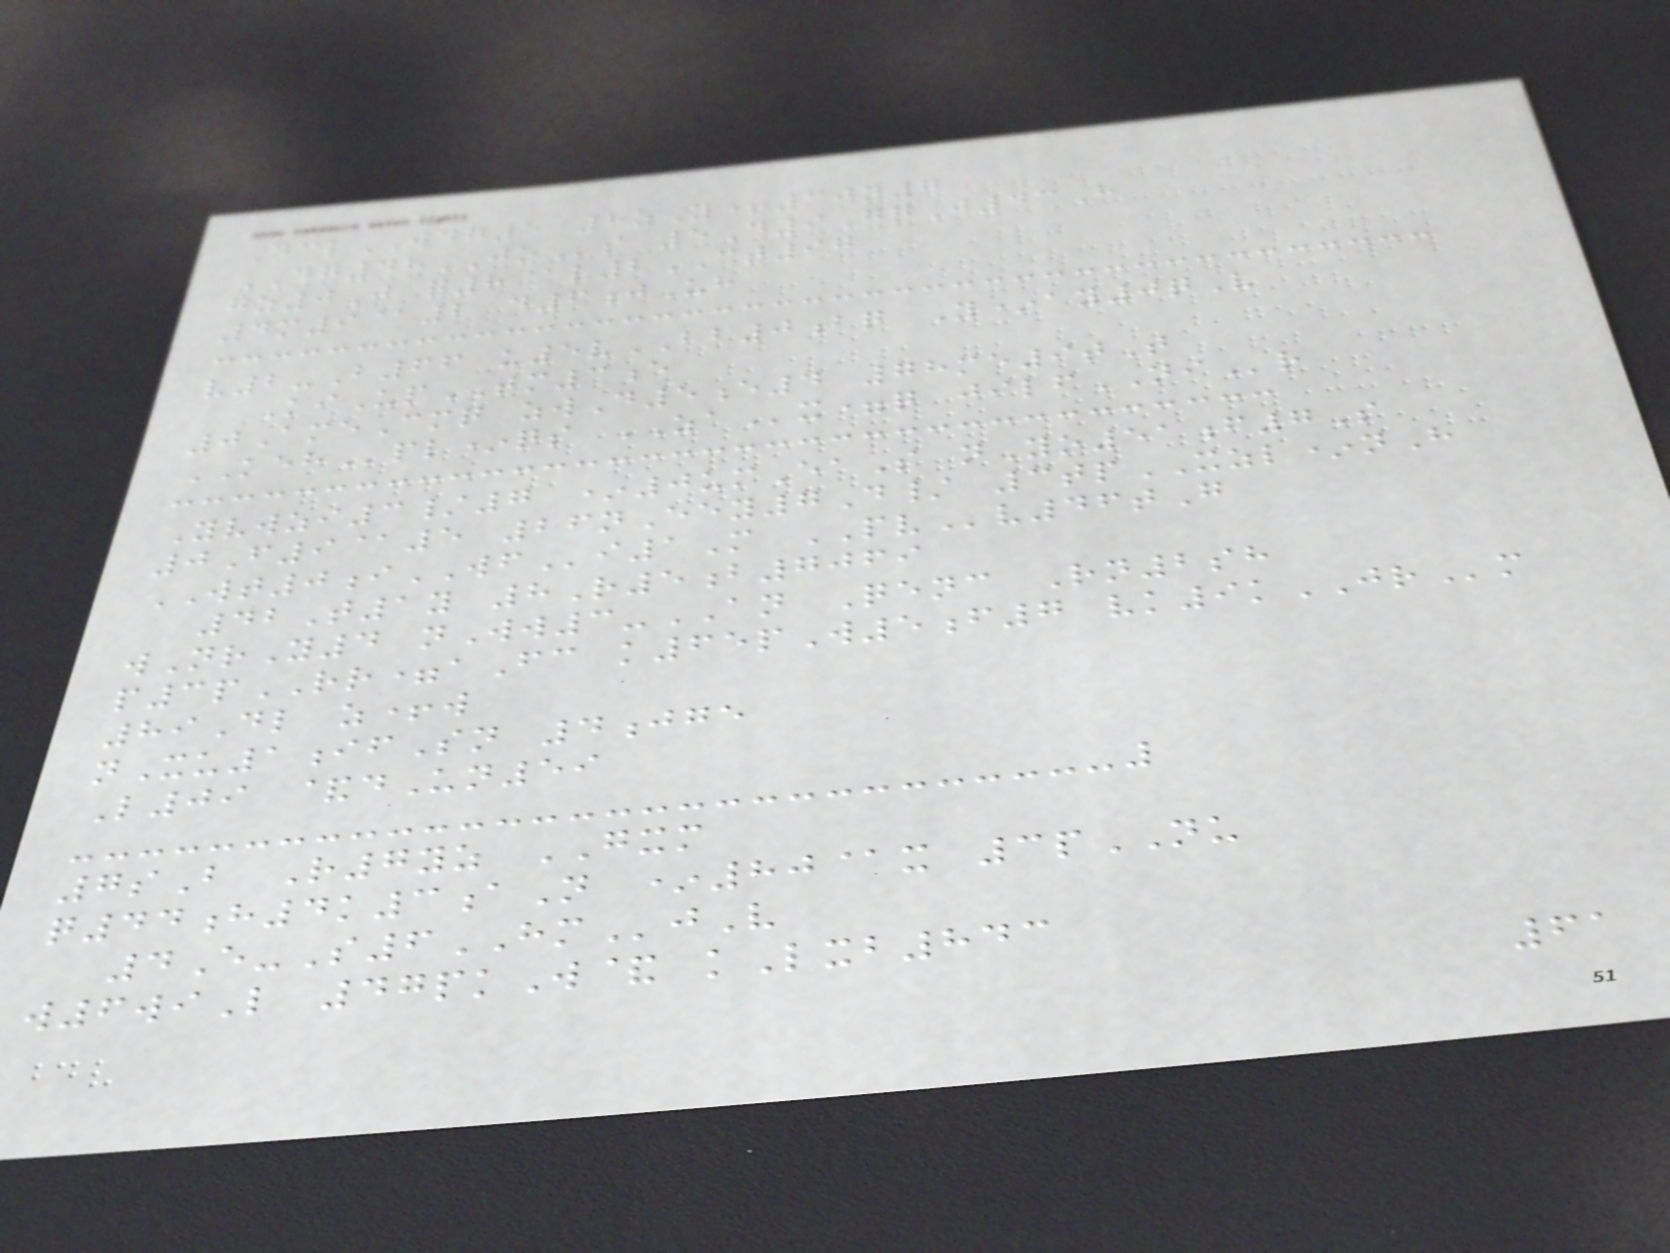DclWDG5 8zY+30n7
DG48JOs 5D9GqJ43H
gz0J q8@l2CT97
4m9@2 d6jUh
v2-B66 u5vBB0bq Y*ay0qV
KiUpTM3e
0AmeCmq zwD5e4 78me9tT
KEHpl*qs ZAx=q jilfNIr
Yvwzi3/7 *0umEaS nYo51f7S
0F9@5 26nEey7D/ 3tpXZL*nH
WT0iWFi1M PVv46tG
42T1y 8R5b7069
wNrY4 nWw3-AN Qenc Rn2sh
p3pRR=aFc k65pW5f7 vk9kJRm
89Dl z+w
nXu1ifSn 4jge
L09 &dUn59
7sB R7yz GXM
q44h4k3aN *80@x 3pNU
4E-S6HMjV
w6wiL 47pkW& kLxb843
61
